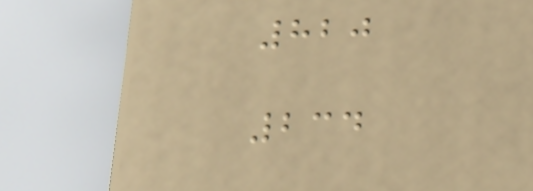820
234
